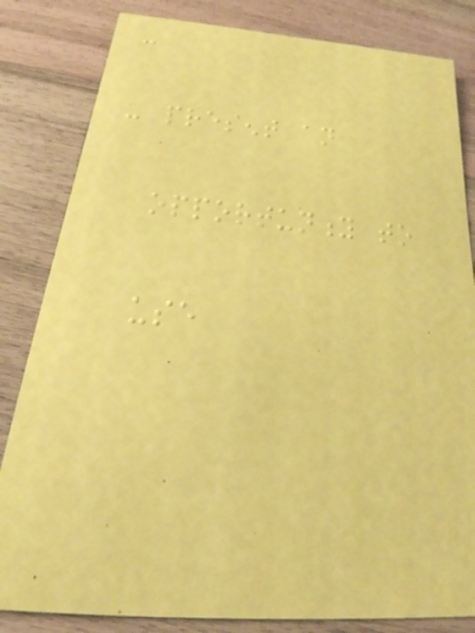-
- present an
opportunity to
use
